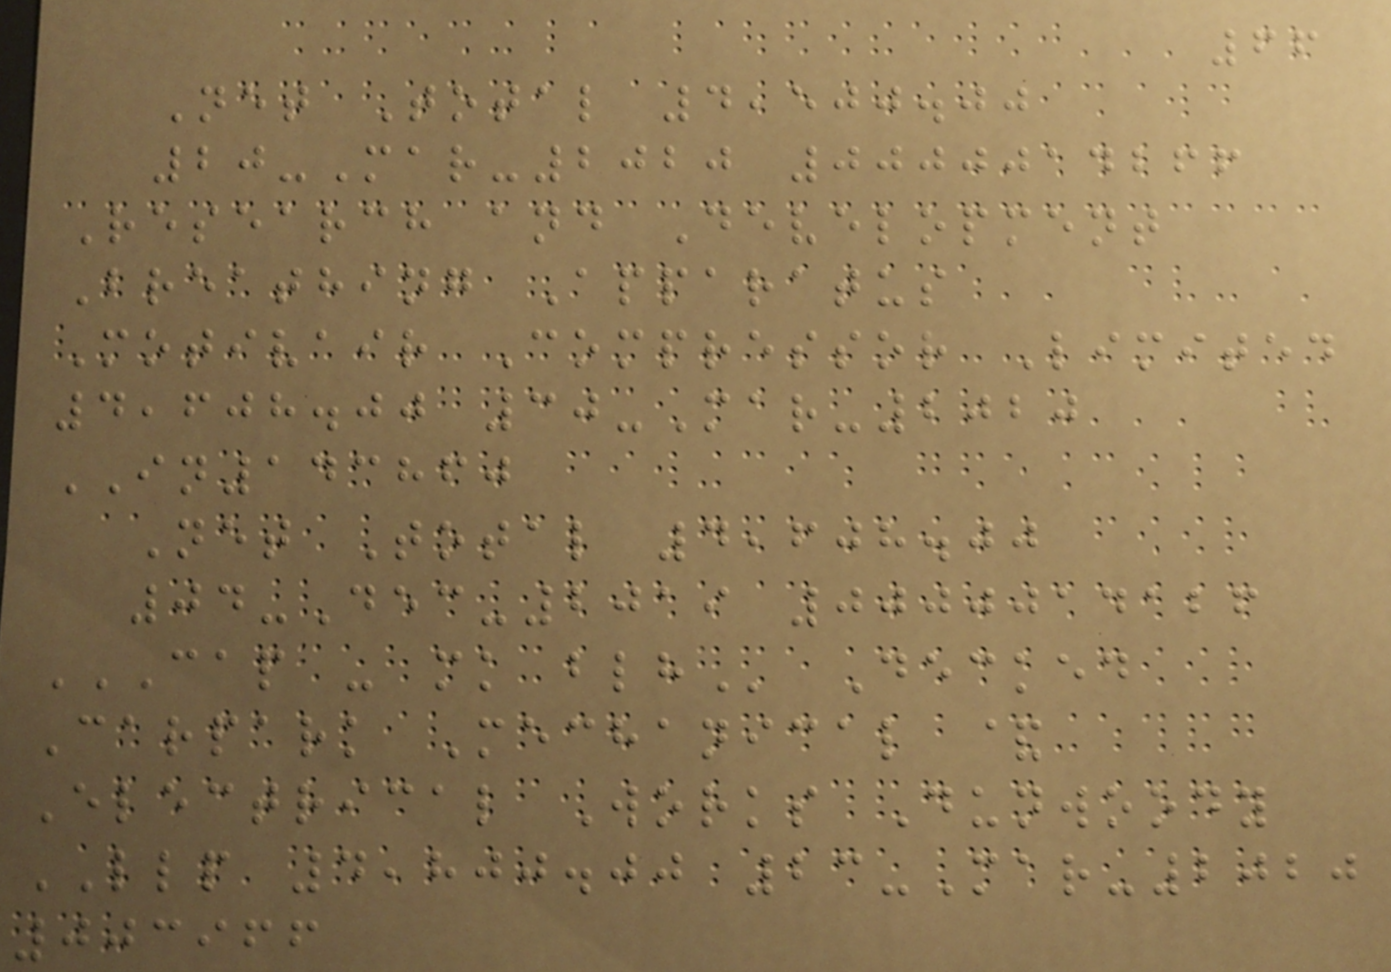66
Net Total 4,500.00
20-Mar-2020 0000014266
Research and Development
Breathing Apparatus
Motivair Compressor Limited
4,608.00 30-Mar-2020
IN143860
Net Total 4,608.00
04-Dec-2019 0000014126
CAP - MK BLH Decked
Carpark Mechanical &
Electrical Works Dunwoody
LLP 4,800.00 23-Mar-2020
003966
